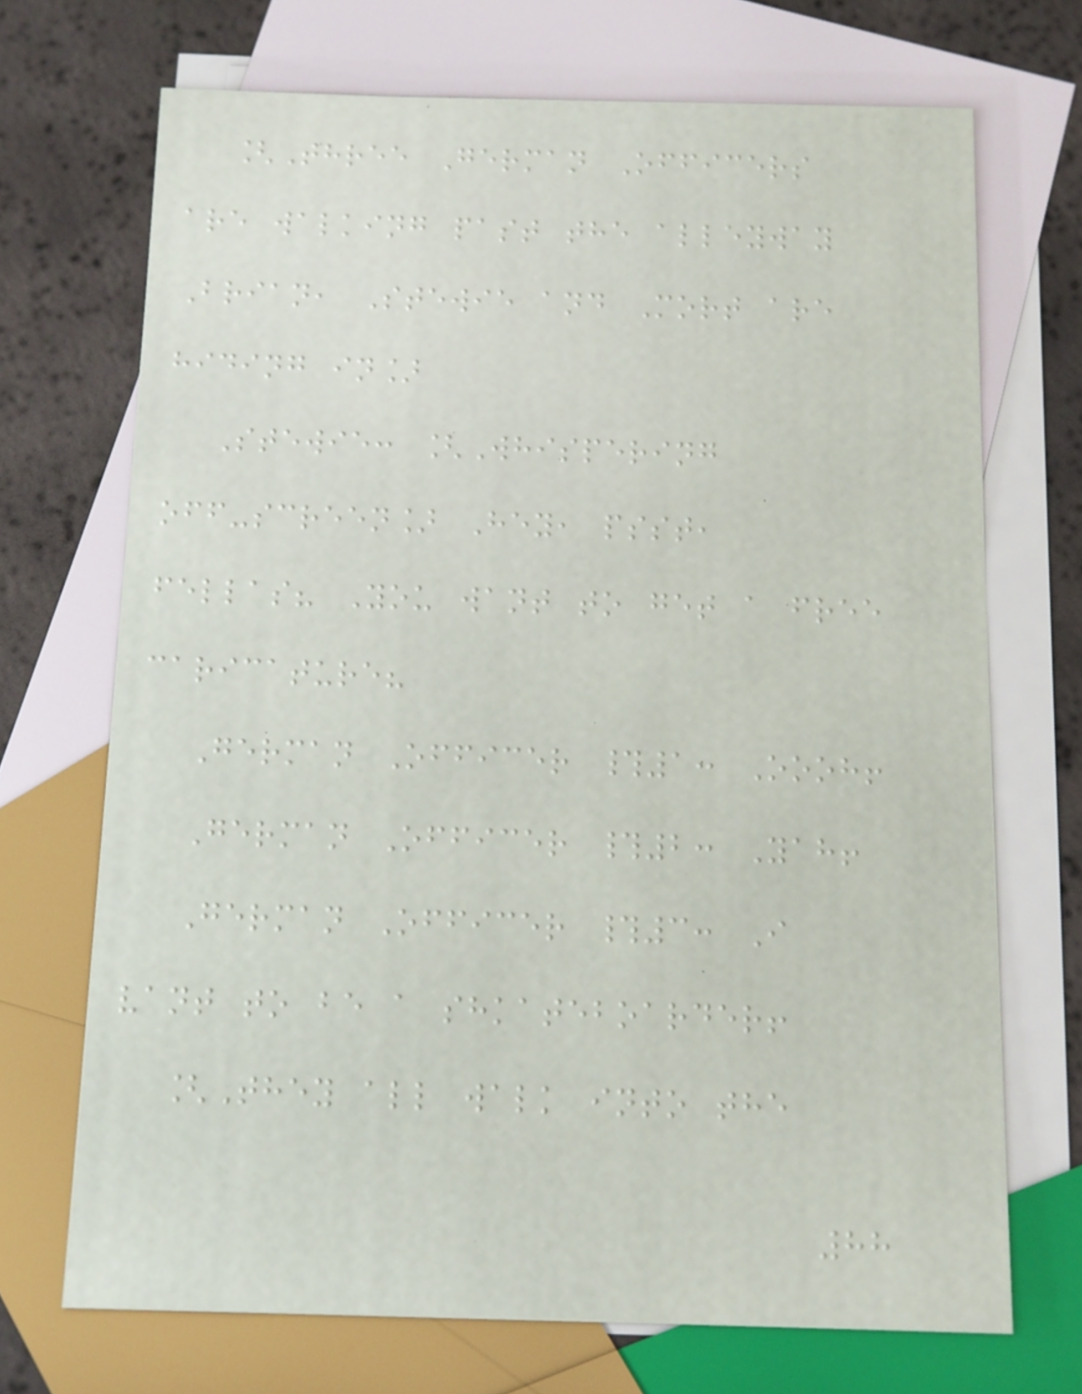[Three German Officers
are walking past the alleyway
Brian, Stewie and Mort are
hiding in]
Stewie: [Whispering
off-screen] Hey, psst,
fellas? You want to get a free
caricature?
German Officer #1: Oooh!
German Officer #2: Yah!
German Officer #3: I
vant to be a shkateboarder!
[They all walk into the
88
